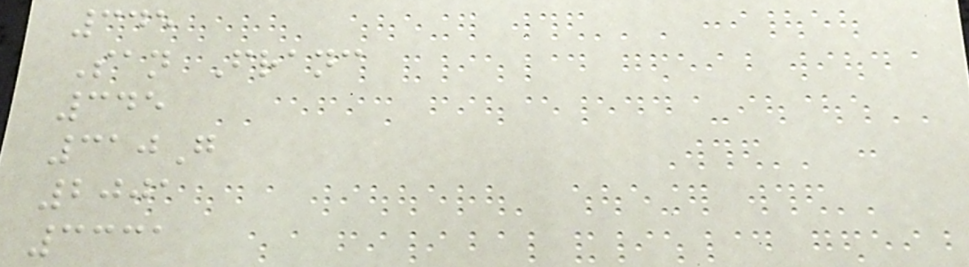345
San Franc
345
310G
2001
3331
